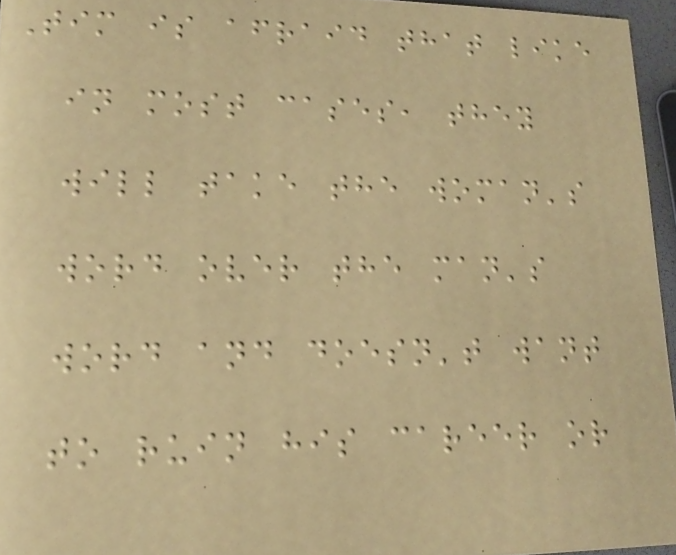Tim is afraid that like
in most cases, they
will take the woman's
word over the man's
word and doesn't want
to ruin his career or
